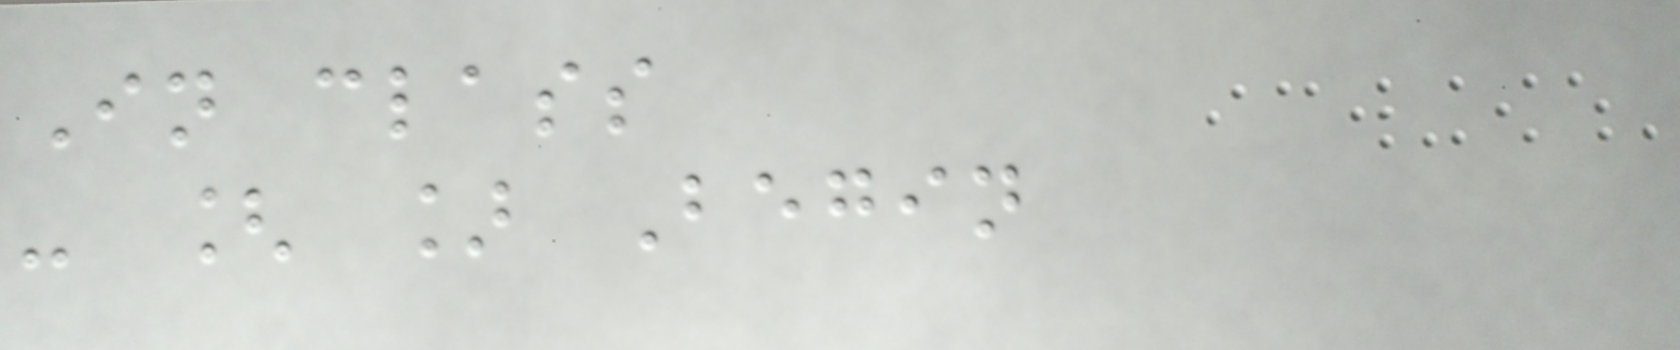In class
- [ ] Begin
